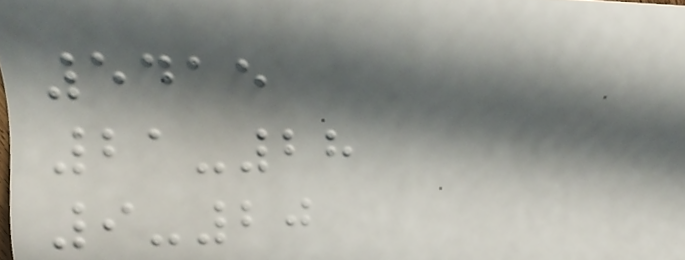5415
21-28
9-20
